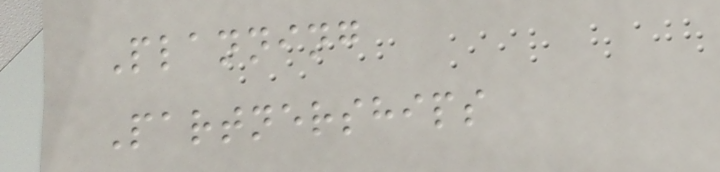Planning
Partnerships
